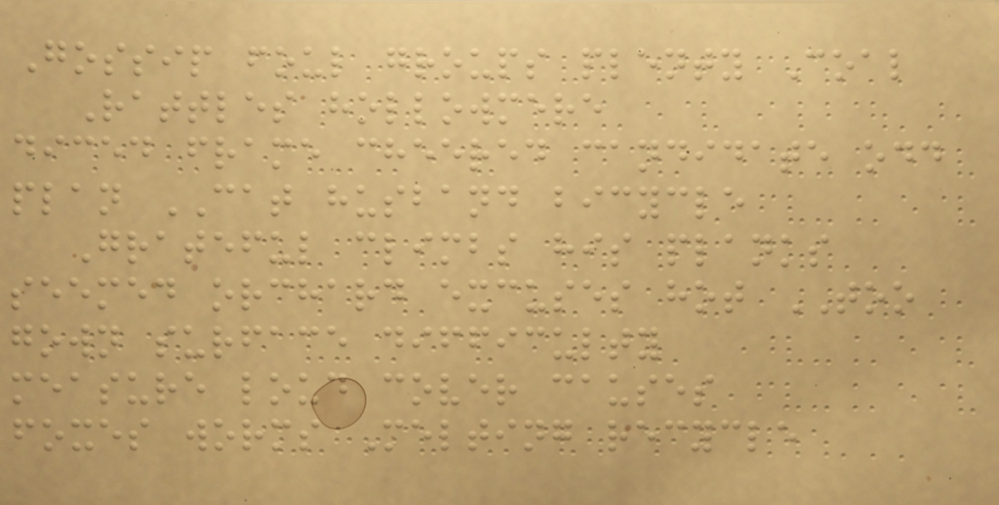Gossip foul groups plenty Coal
Rattles hollowmere
diced frame cheered candidate odd
plan CAT husband bicycle
Grateful climbs his planks
seemed orchard excuses hot TOO
gown surface difficulty
measure loud cover causes
foxes worms Melting recycle
